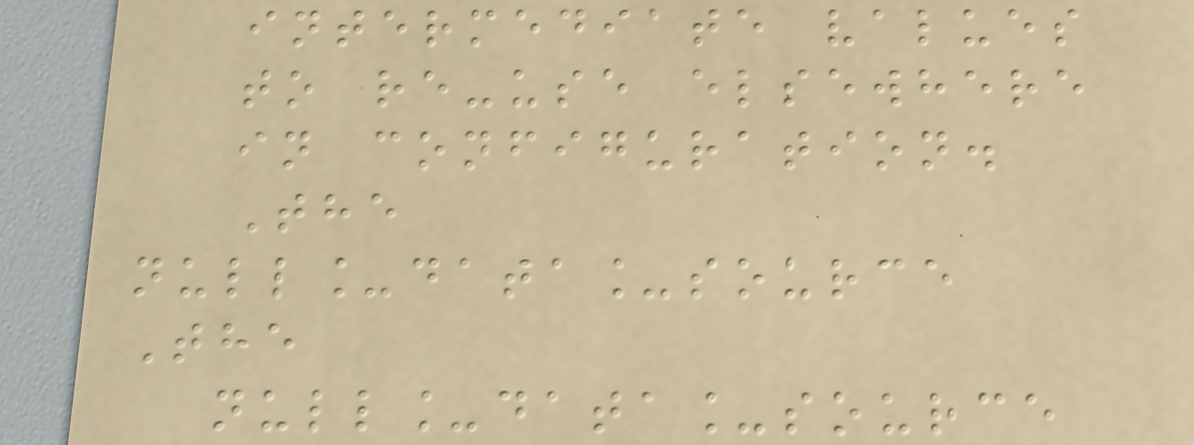intermediate values
to re-use elsewhere
in configuration.
The
null_data_source
The
null_data_source
